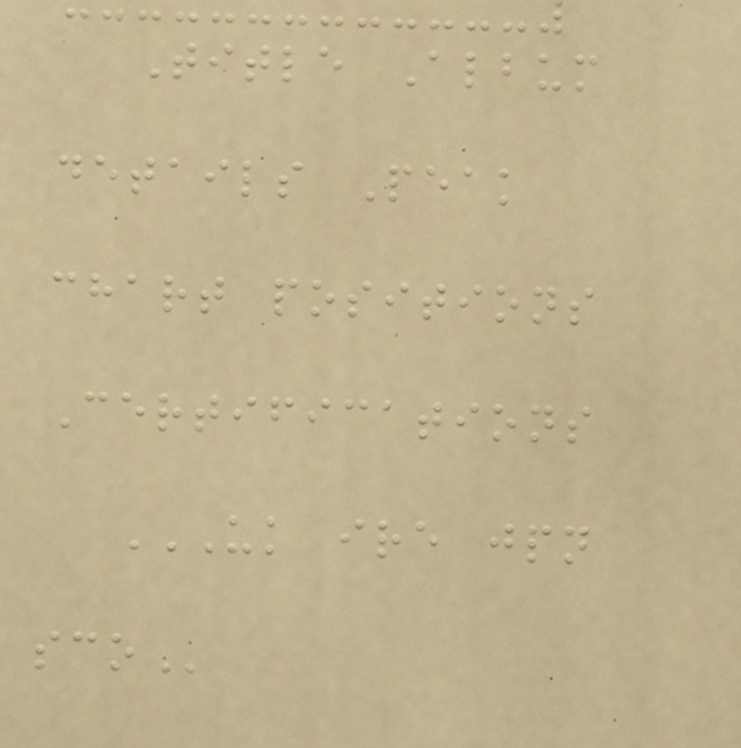Title Album
details Peak
chart positions
Certifications
UK IRE JPN
SCO
